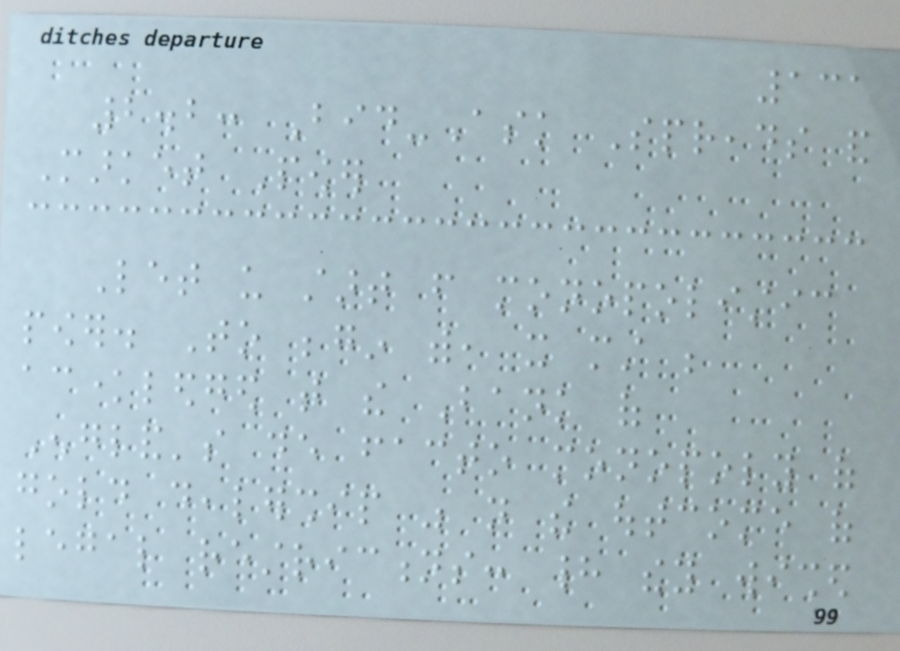131
2.2: Bid-Ask Spreads and
Market Power
Let us start from monopolistic
power. To begin with, it must be
acknowledged that the Bank of
England's de facto monopoly of
gold dealership was not the outcome of
legal restrictions: had they wished
